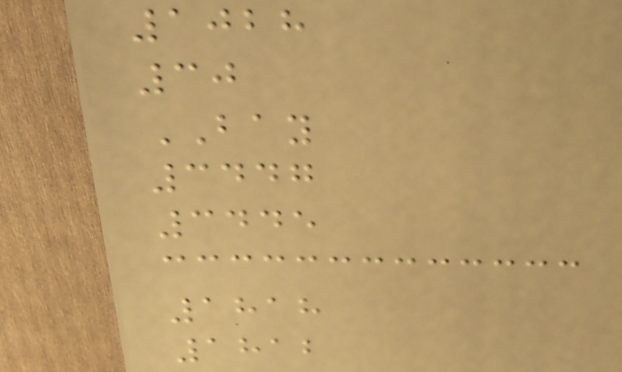1028
30
BAY
3447
3445
1818
1812
